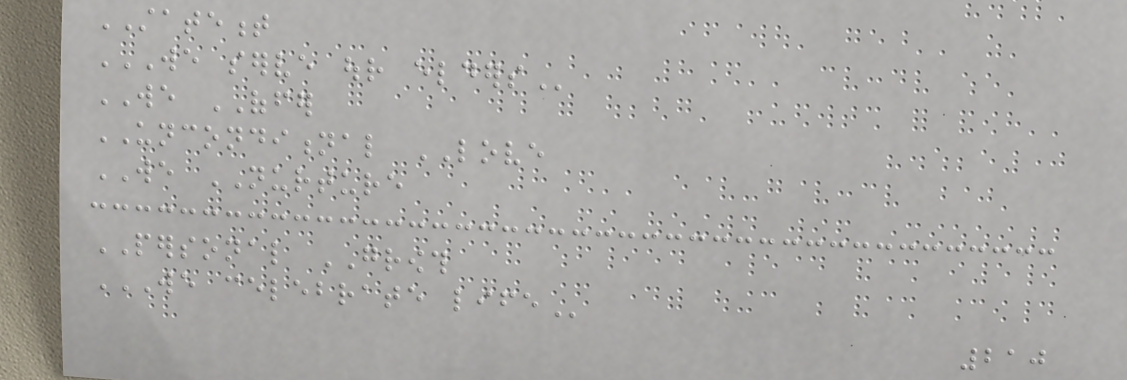STATEMENT
WE SERVE OUR ELDERS
WE OFFER
UNCONDITIONAL LOVE
WE NURTURE
PERSONAL GROWTH
WE CELEBRATE LIFE
210
